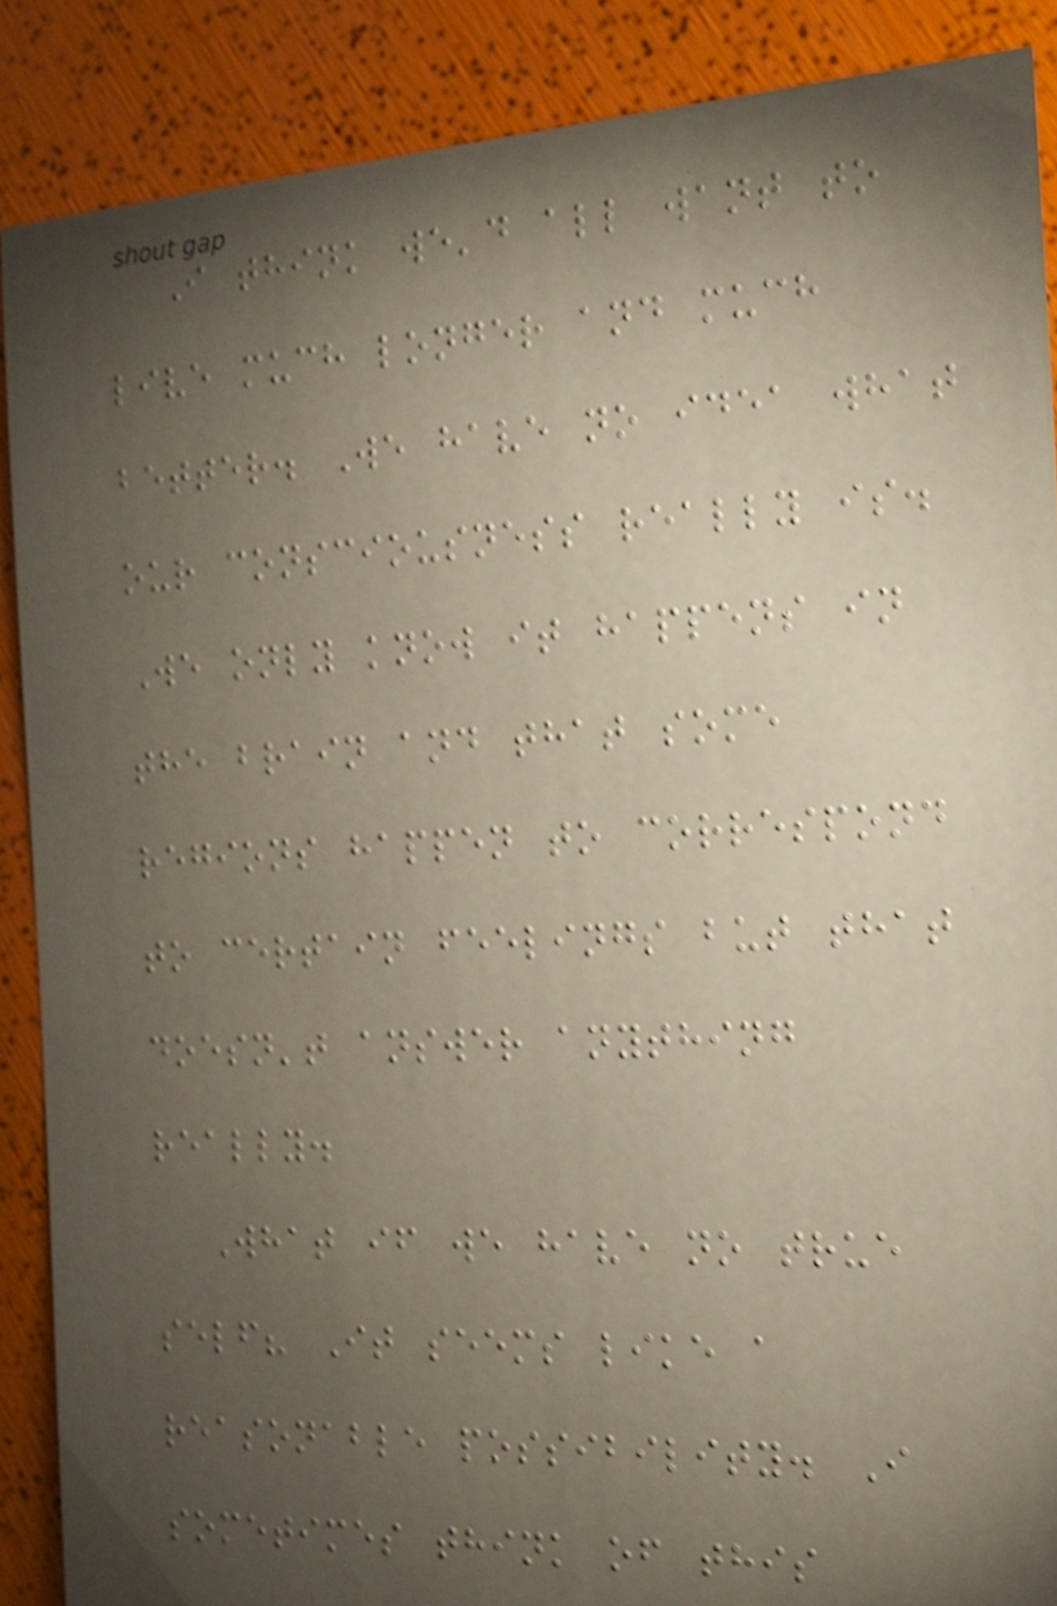I think we'd all want to
live much longer and much
better. We have no idea what
our consciousness really is.
We only know it happens in
the brain and that some
regions happen to correspond
to certain feelings but that
doesn't answer anything
really.
What if we have no true
self? It seems like a
reasonable possibility. I
sometimes think of this
